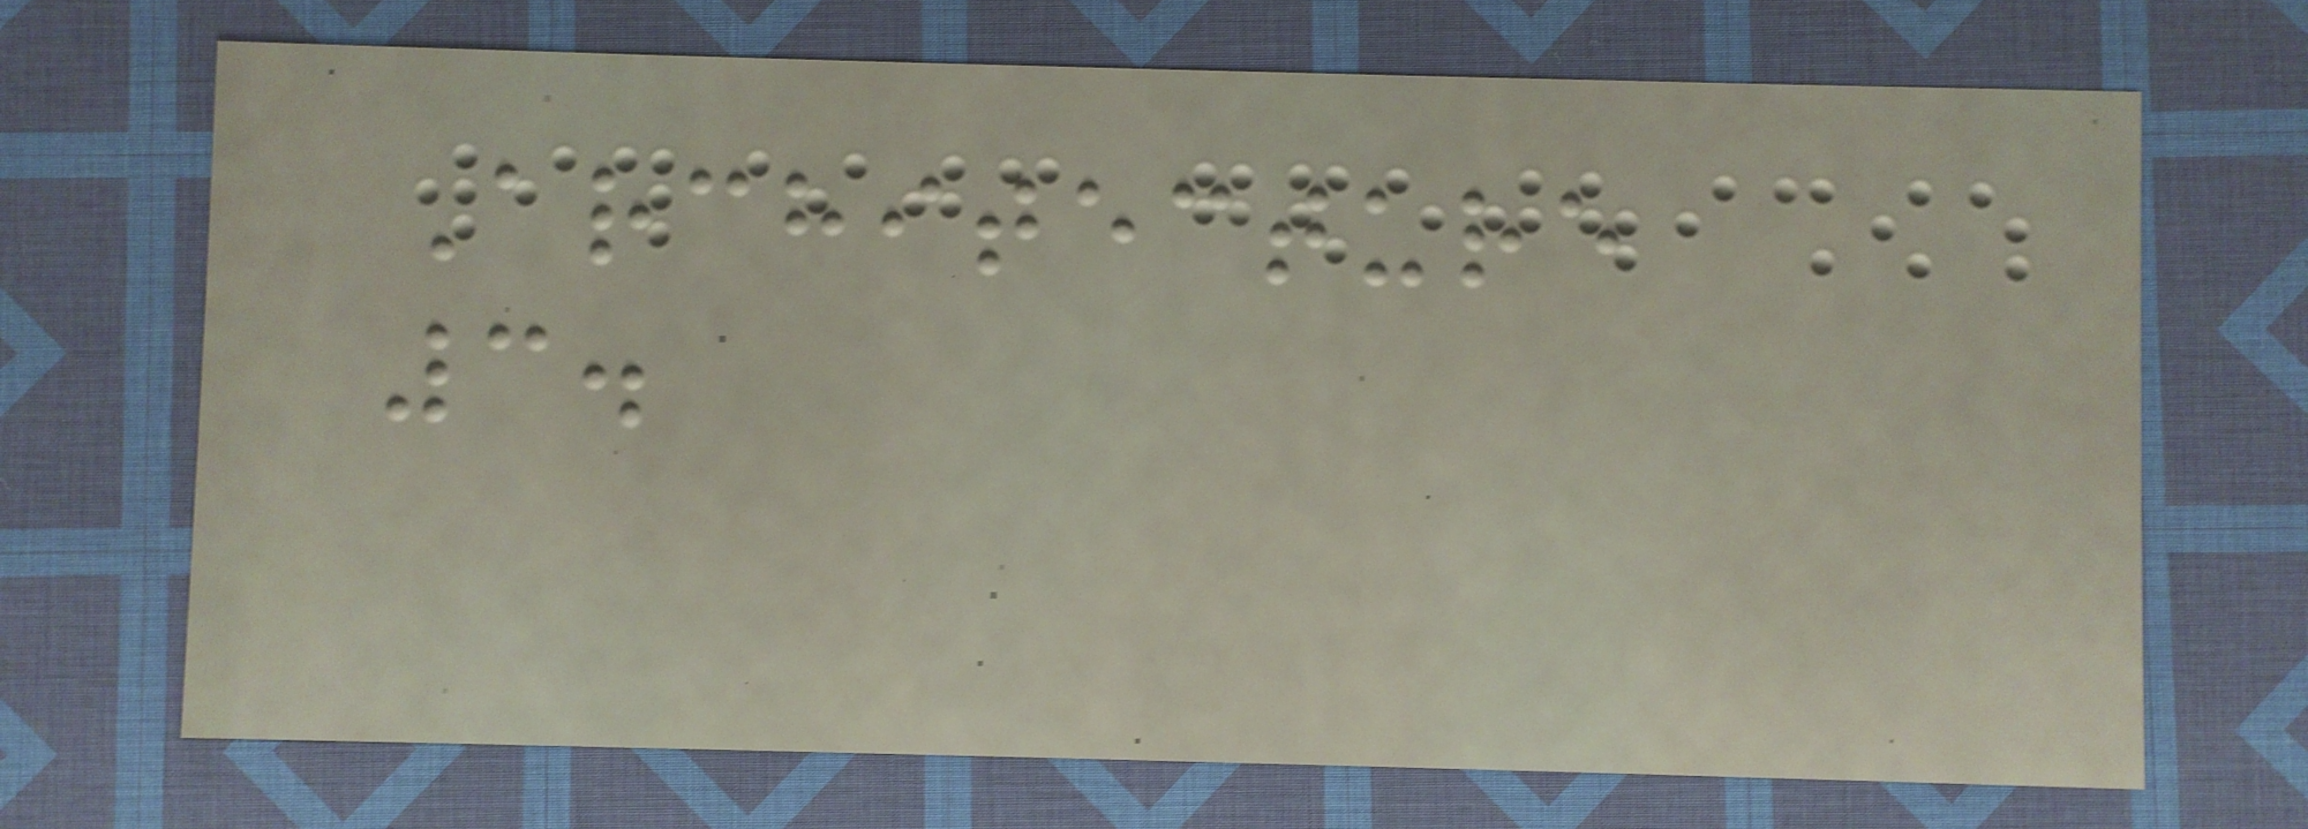Architecture
3.
